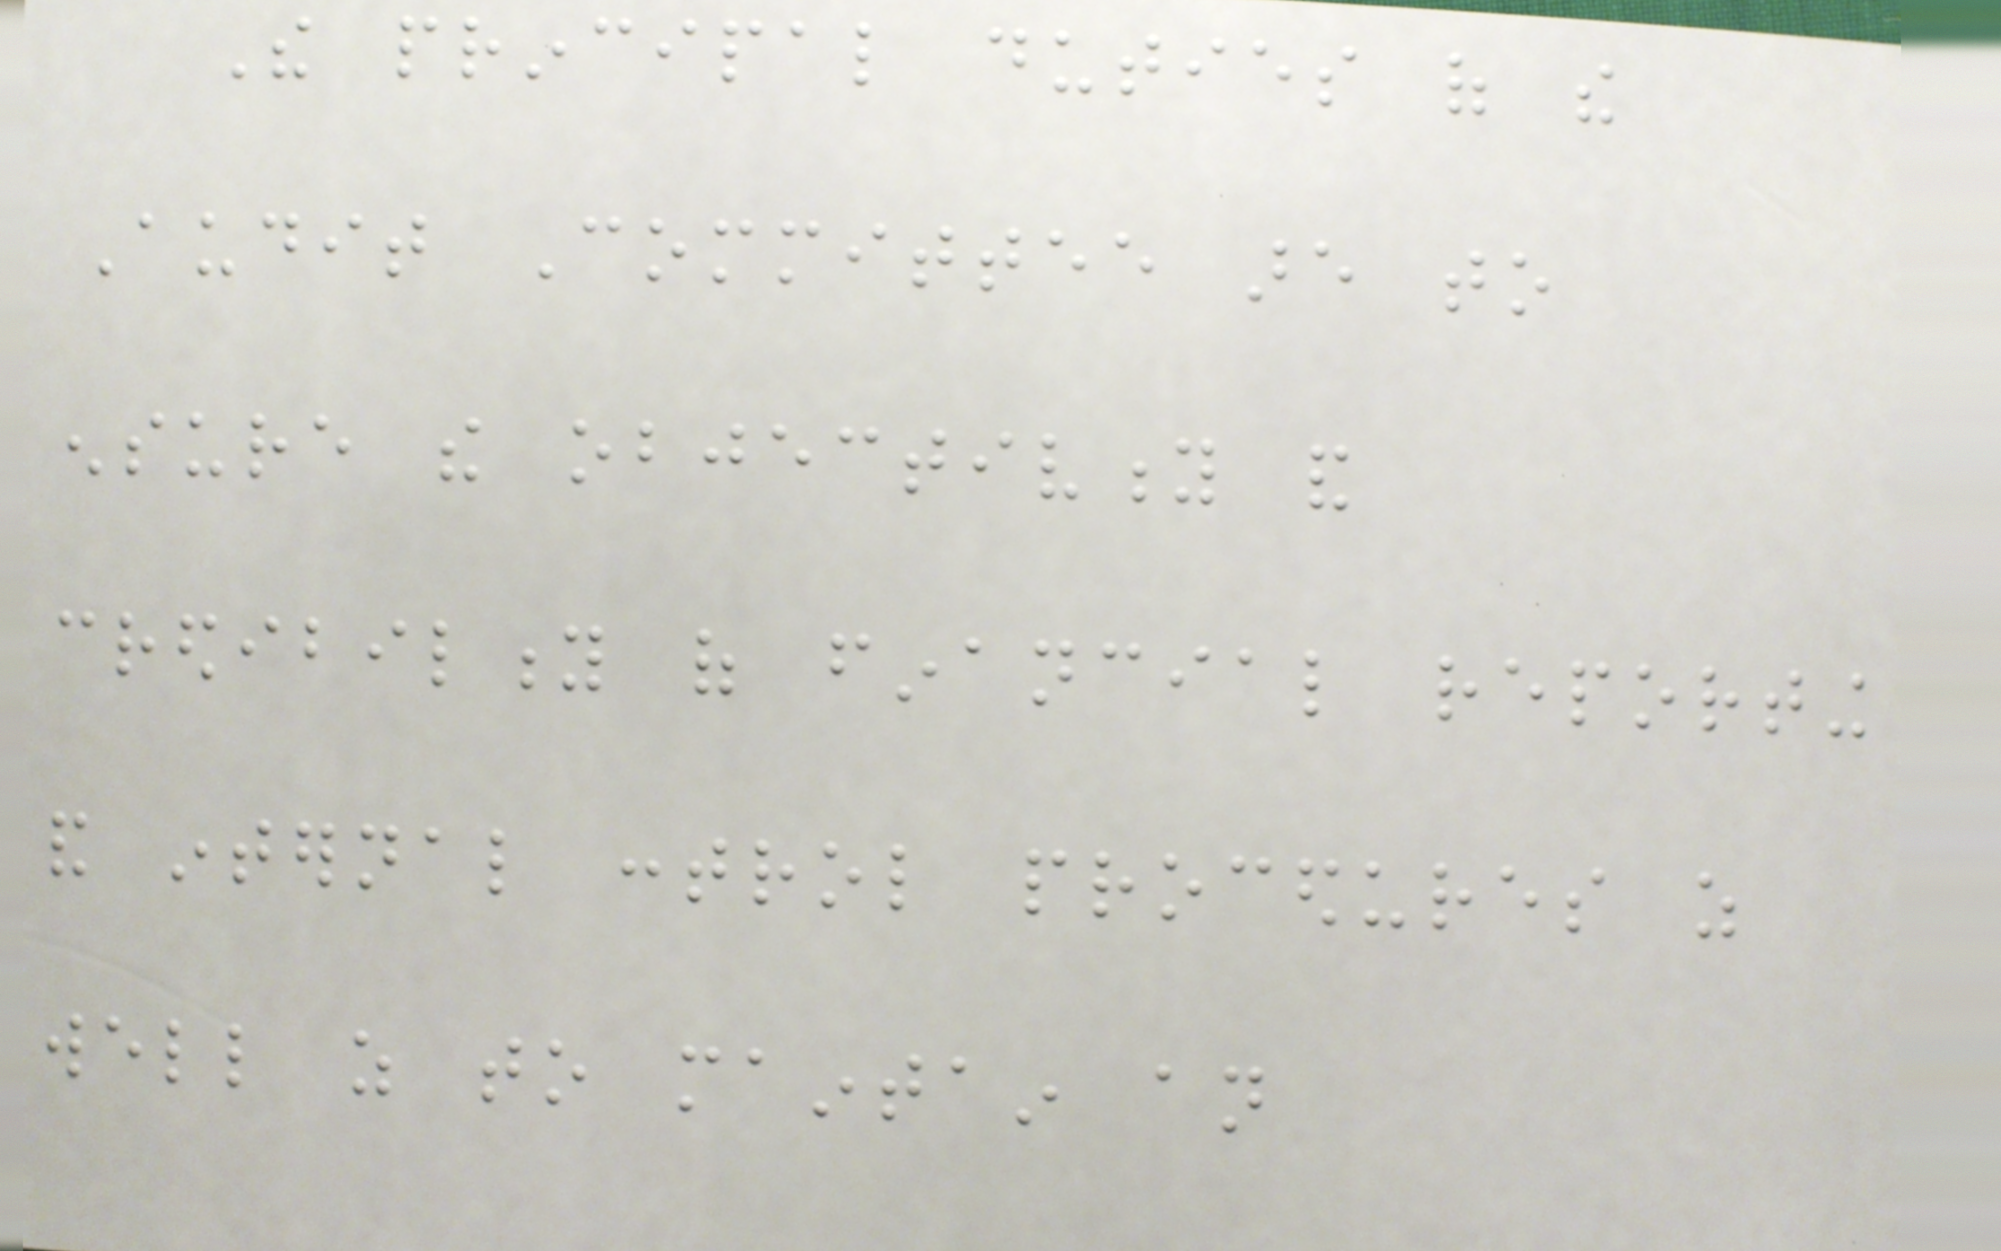The principal duties of the
Audit Committee are to
ensure the objectivity and
credibility of financial reporting
and internal control procedures as
well as to maintain an
